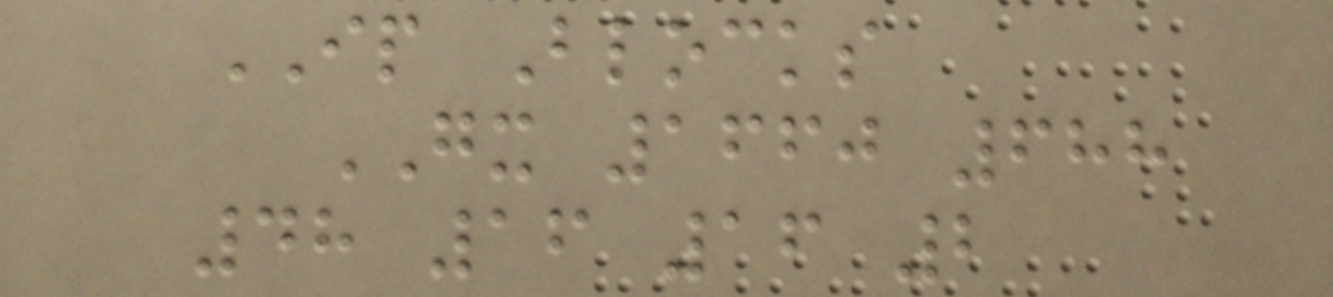IP Blocks
GX 1660 688
48 16 16 2
